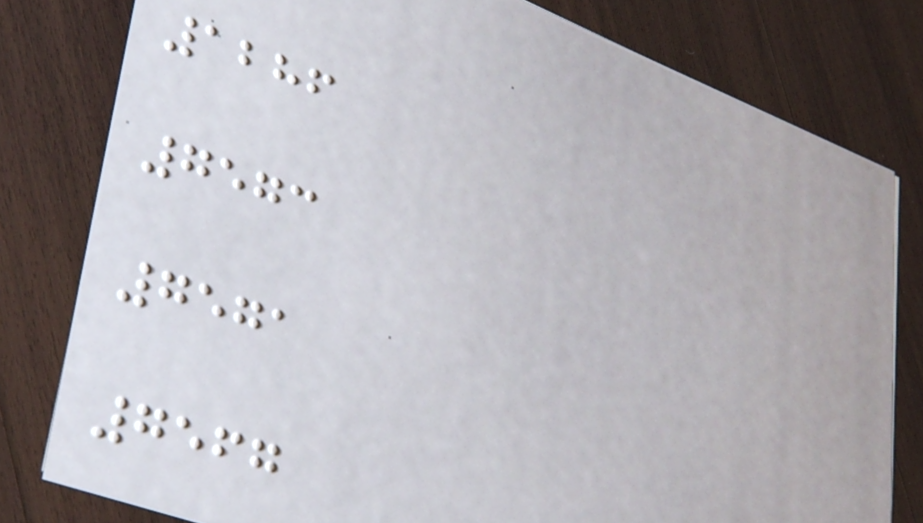1286
7573
7571
7567
